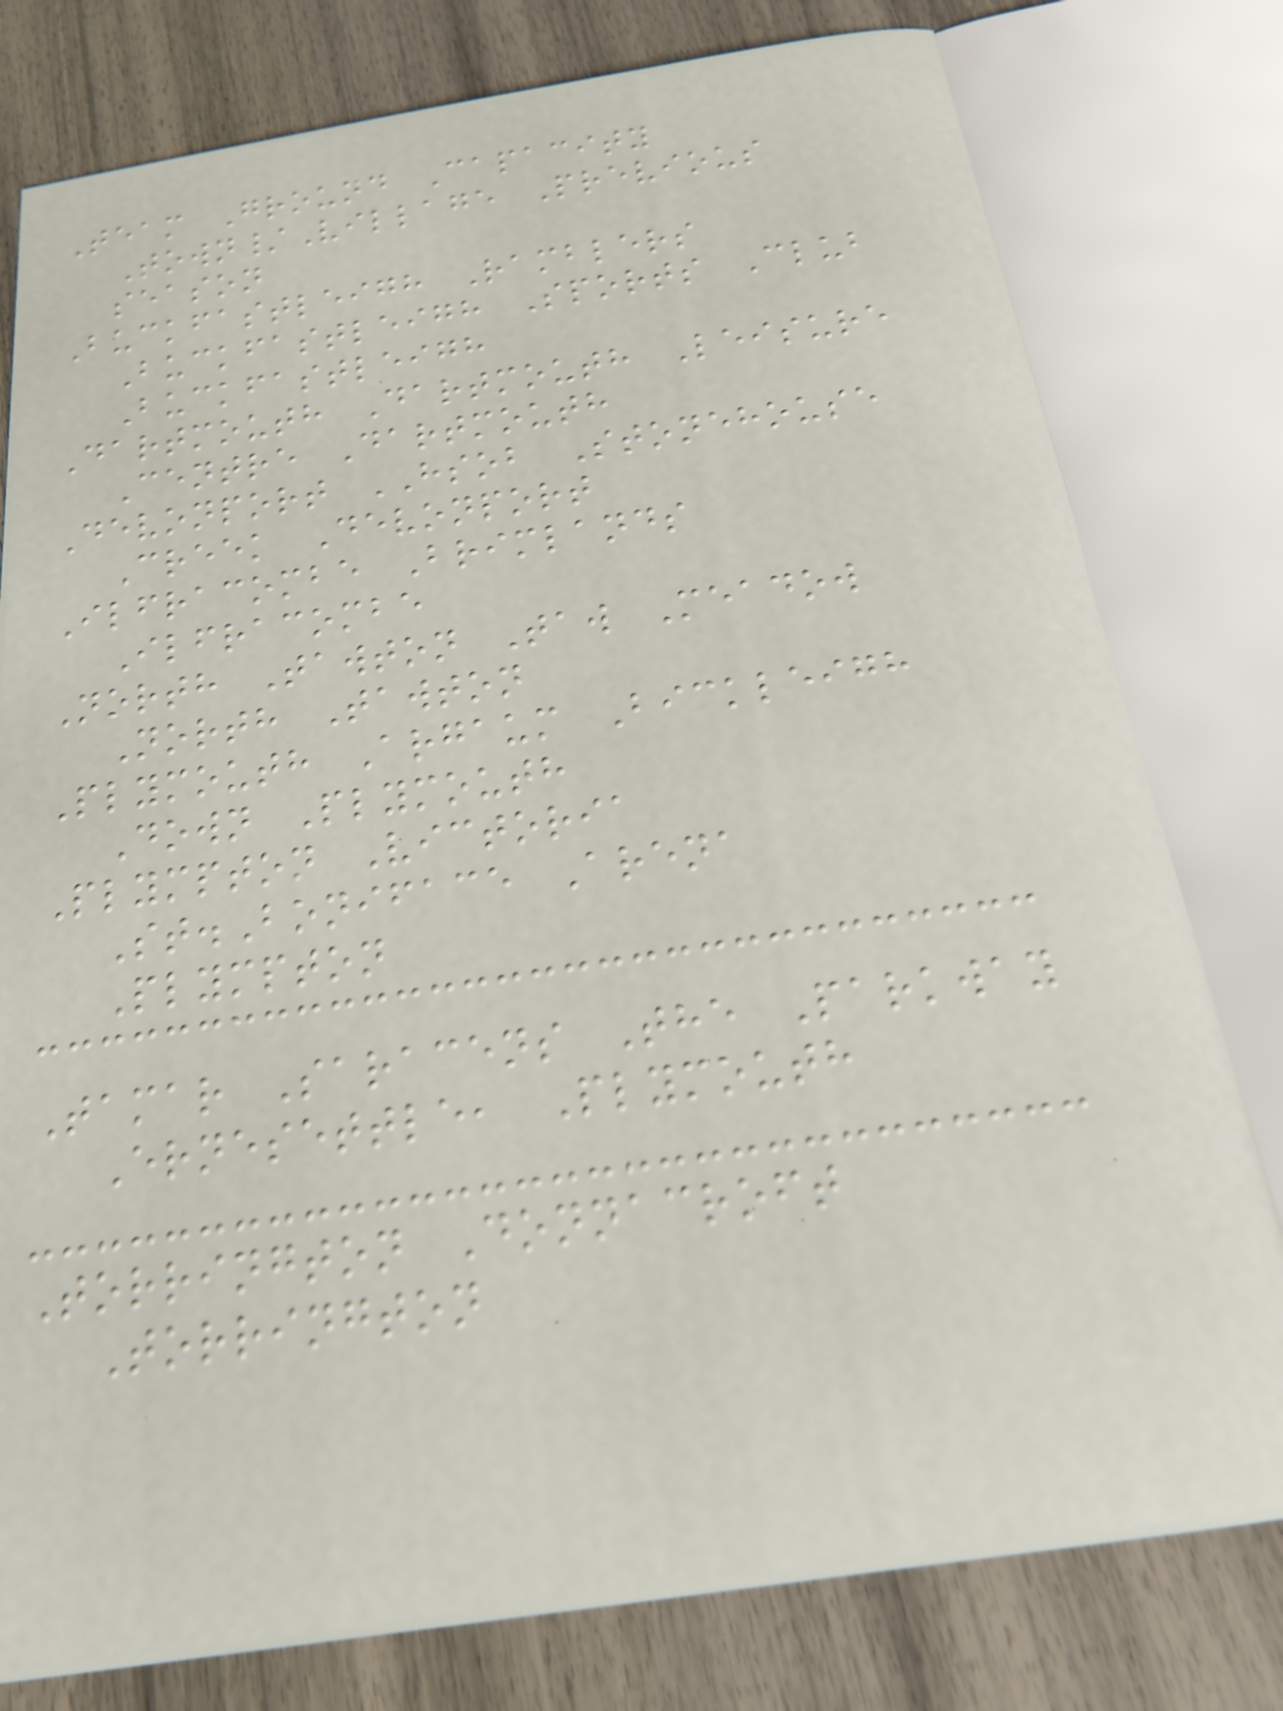Team Ground Capacity
Town/Village Previous
season
Buckfastleigh Ramblers
Buckfastleigh Sports Club
Buckfastleigh
Dartmouth Dartmouth Leisure
Centre Dartmouth
Devonport HSOB Stonehouse
Creek Devonport
Ilfracombe Brimlands
Ilfracombe
North Tawton Taw Meadow
North Tawton
Plymouth Argaum Bickleigh
Down Plymouth
Plympton Victoria
St.Boniface Arena
Plympton
Tamar Saracens The Parkway
Ernesettle, Plymouth
Torrington Donnacroft
Torrington
